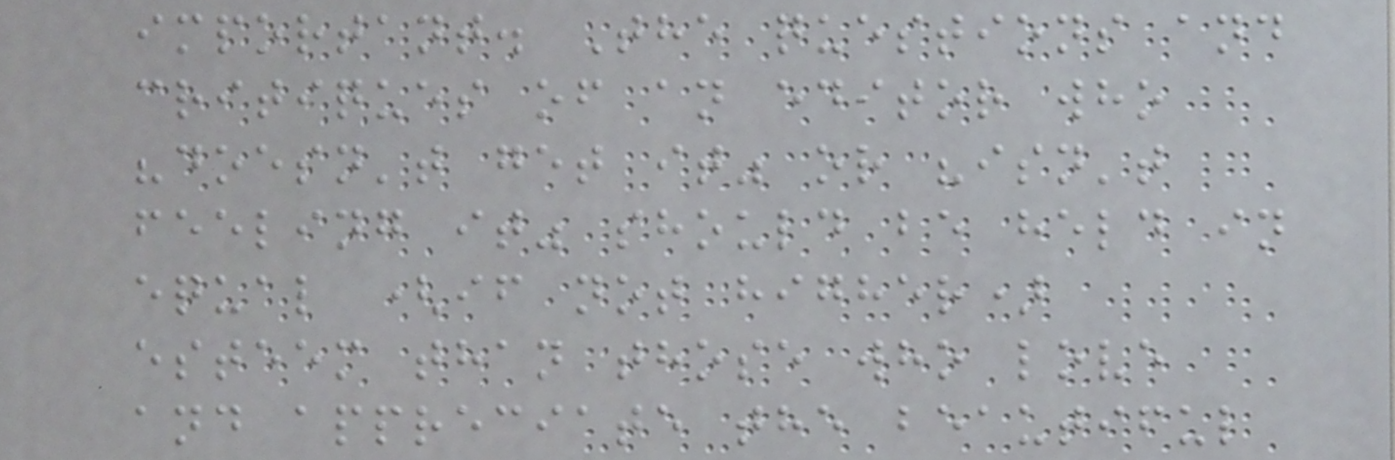important. The questions and
critiques of an editor who
"doesn't get it" or "isn't
feeling it" should be held in
equal (if not higher)
esteem than those who love
and appreciate the beautiful
